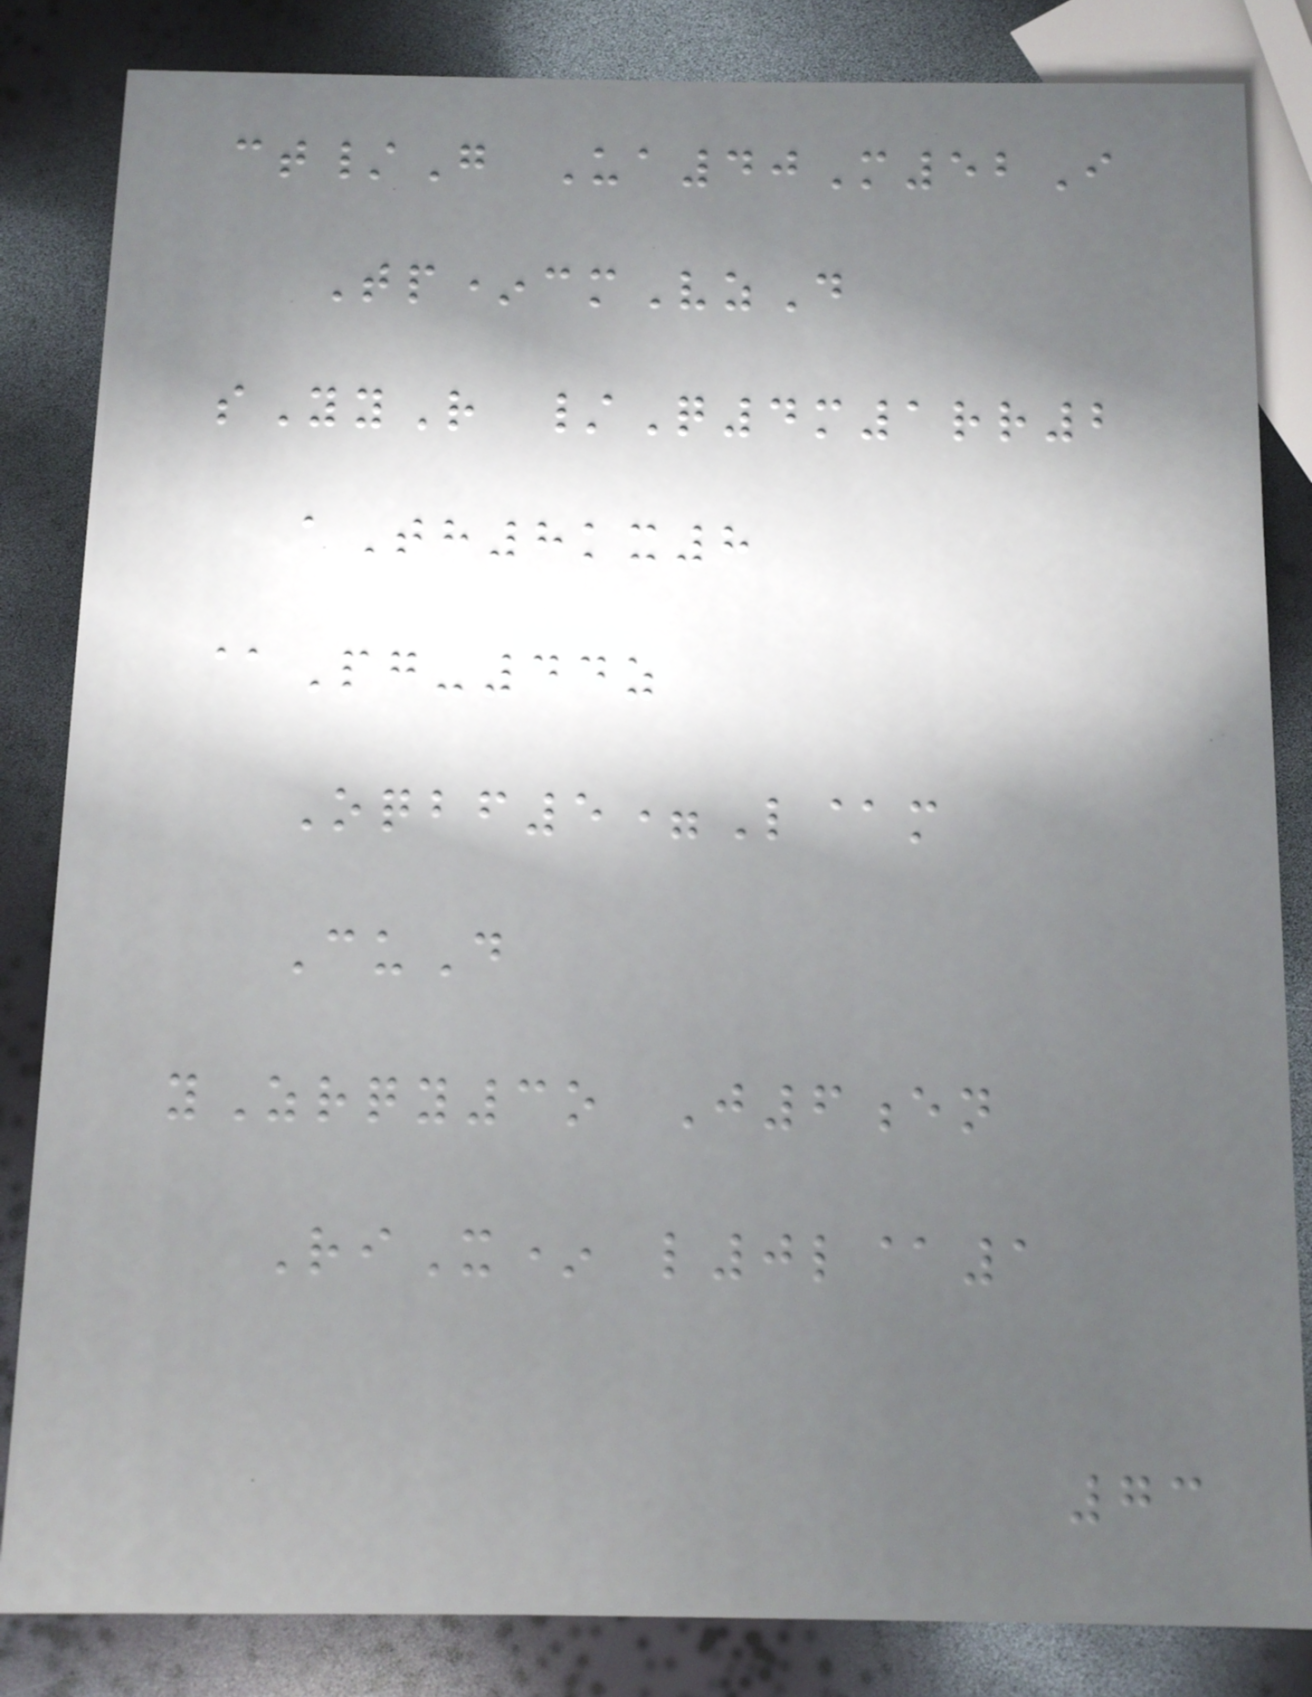ct/G Ua40M52I
Tp*cmVzD
sYyR /Q4m1rr2
aTh8kx8
@Pg-44z
Oqbf5=L@m
CuD
yZrqy3o J6en
RiX* l0l@1
73
